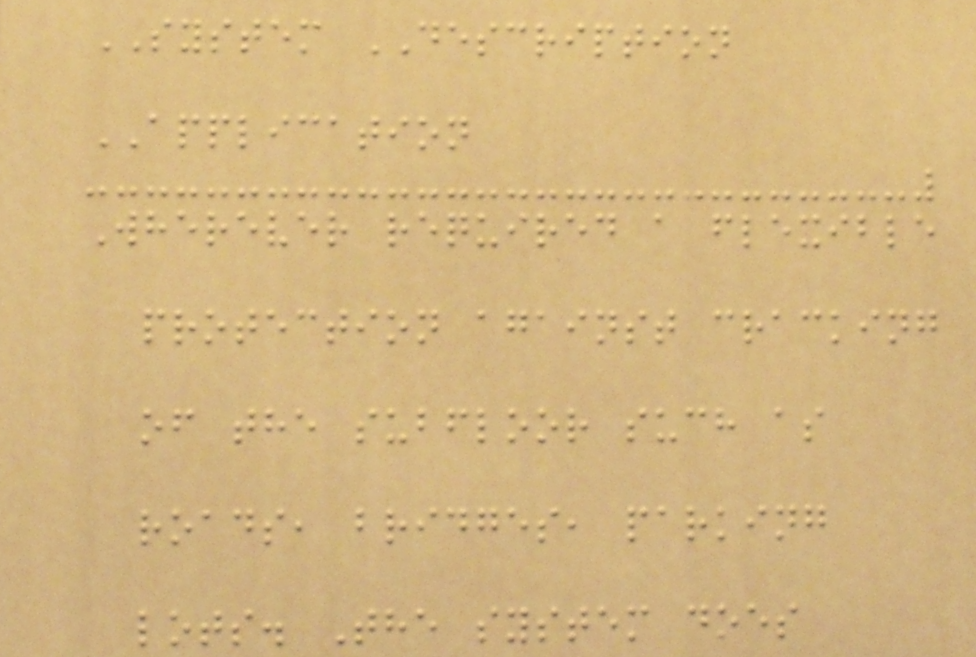SYSTEM DESCRIPTION
APPLICATION
Wherever required a flexible
protection against cracking
of the subfloor such as
roads, bridges, parking
lots. The system does
